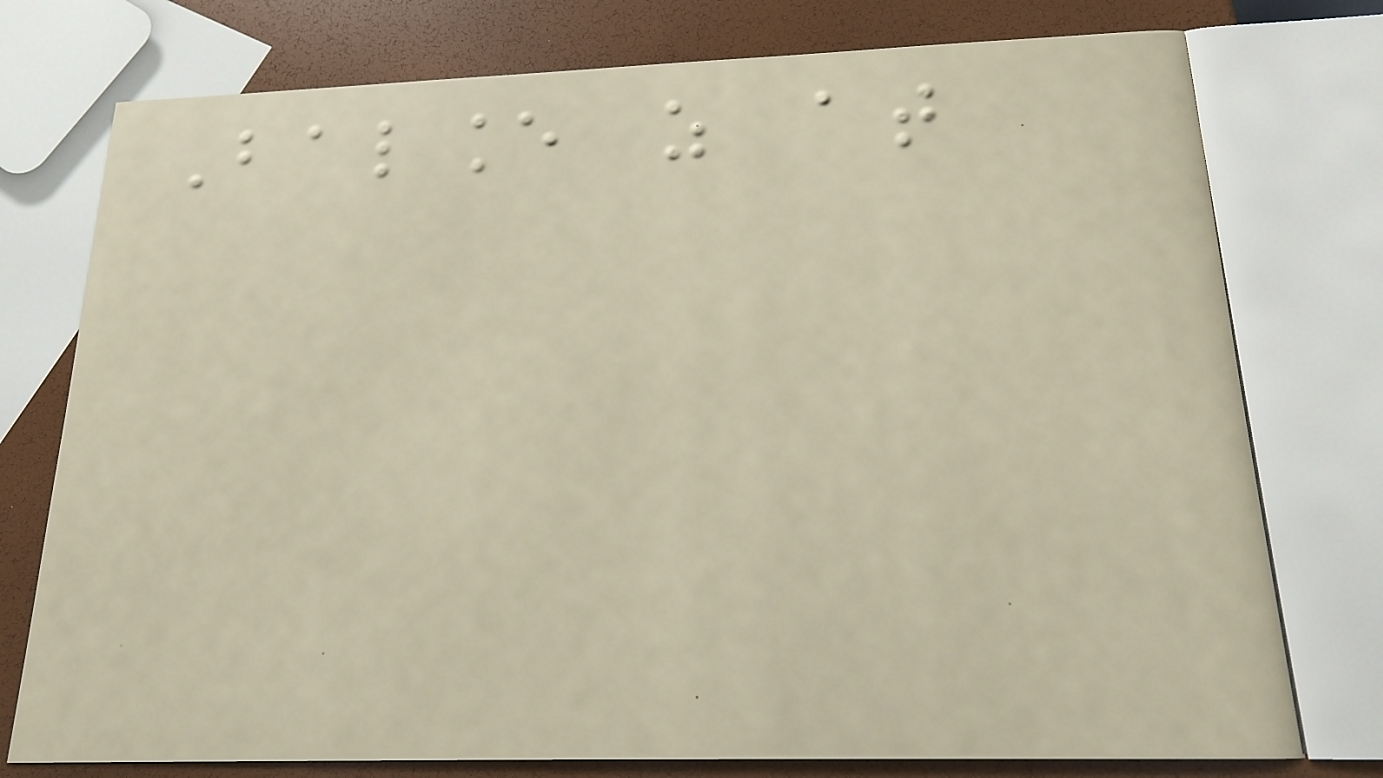Balance as at
